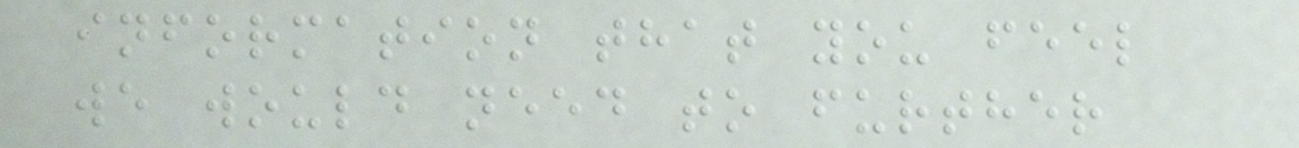information that you feel
we would need to further
